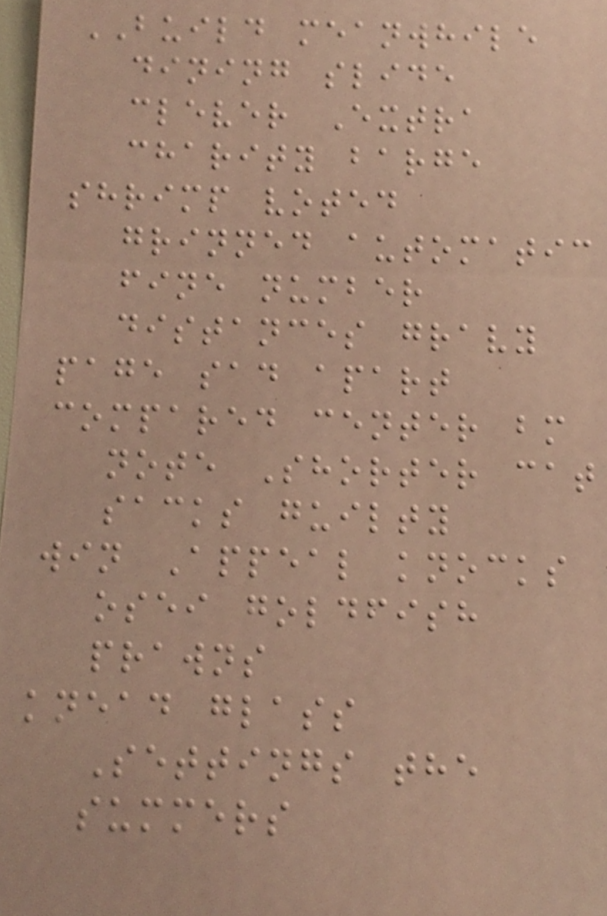BUILD meanwhile
dining slide
clever Extra
charity barge
shrimp voted
grinned automatic
fine number
distances gravy
page sad apart
compared center bm
note Shorter cat
sacks guilty
win Appeal knocks
osei goldfish
prawns
knead glass
Settings the
summers
